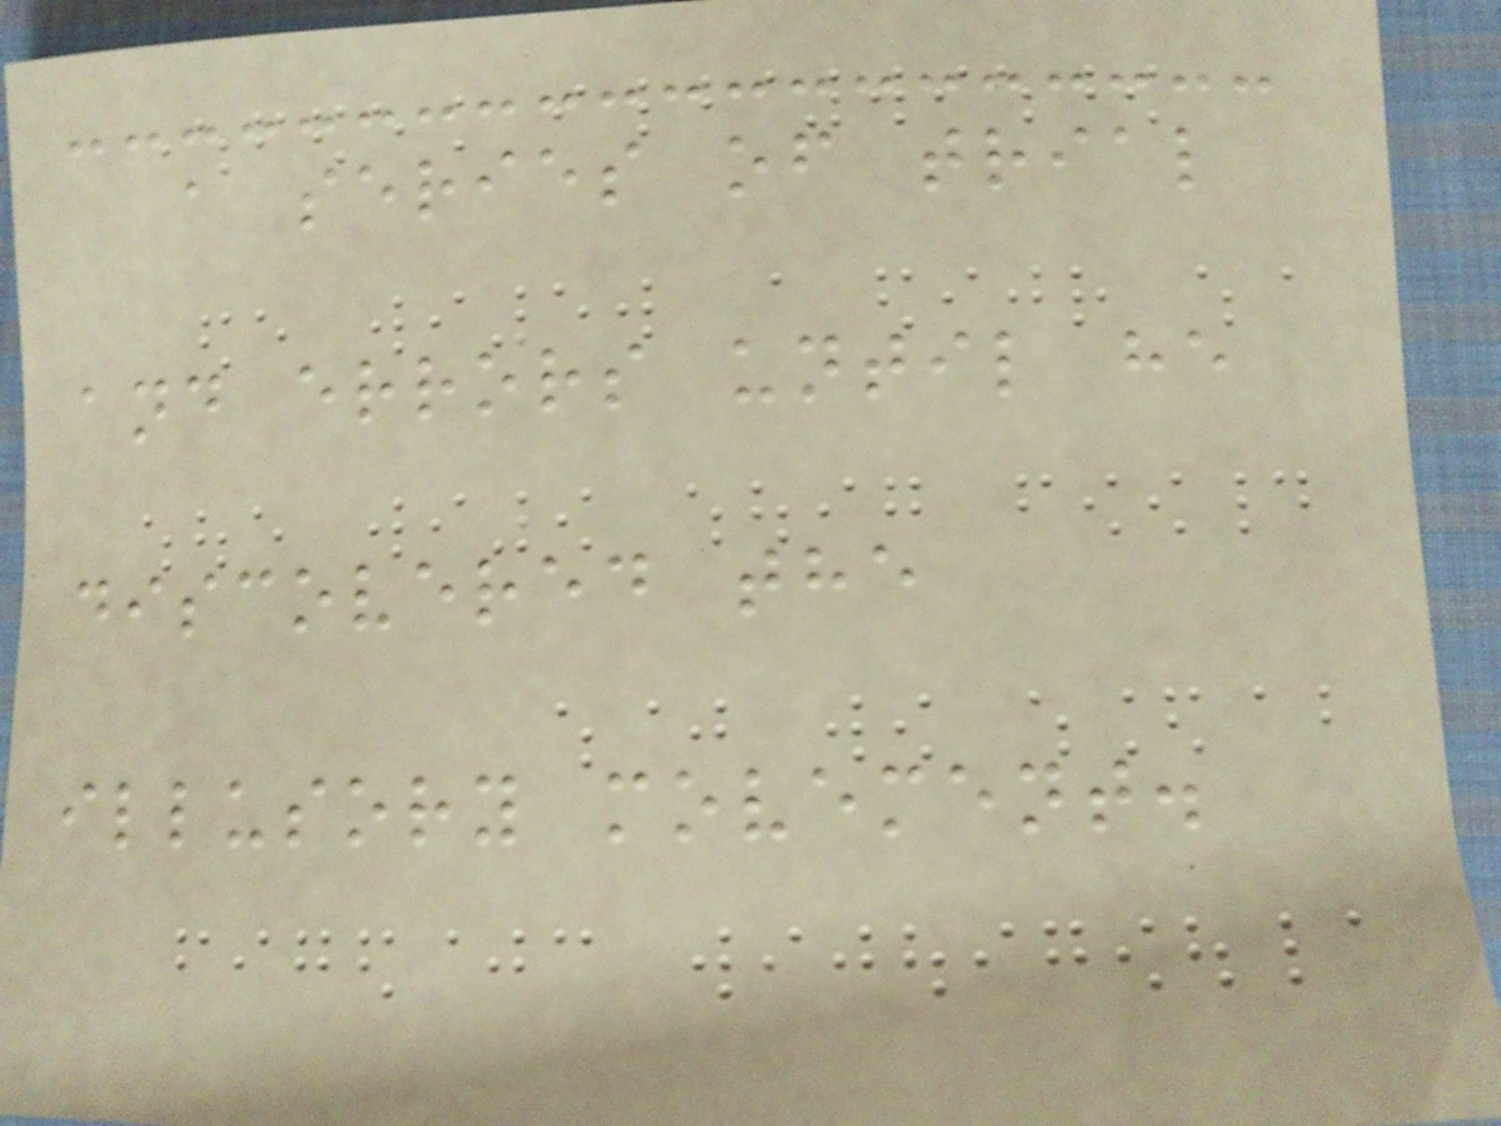a series of trial
and errors until he
discovered the
illusory movement.
